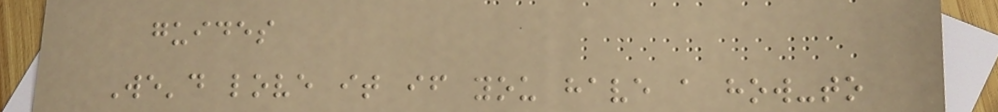guides
We'd love it if you have a how-to
